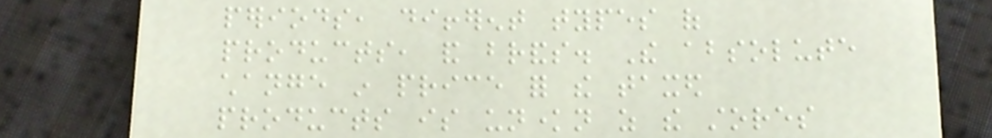periods, different types of
products, and brands. The absolute
change in price for the taxed
products is unknown as the stores
